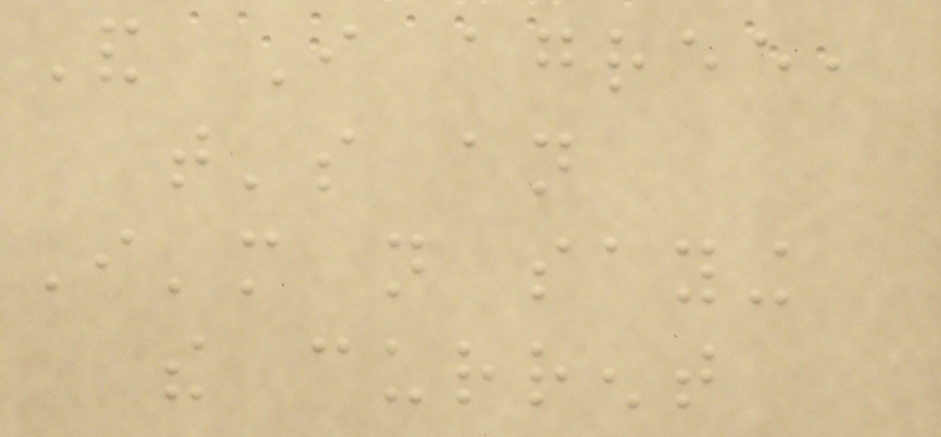And I agree,
that's an
I'm not saying
the current
